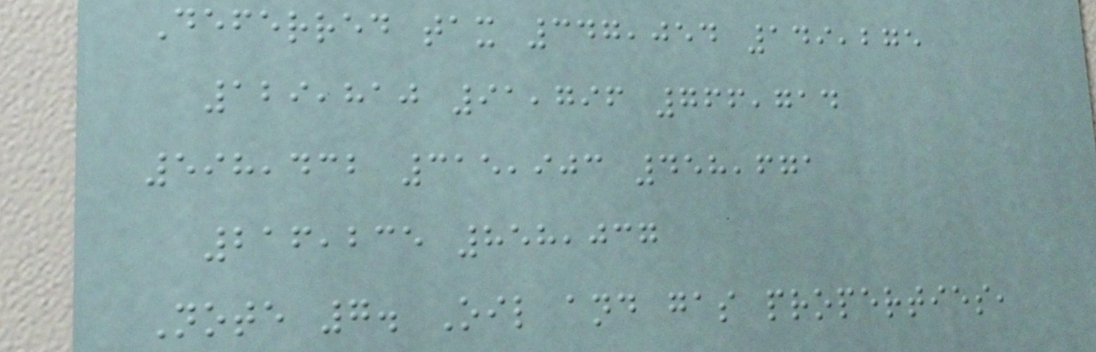Deferred tax 347,054 149,275
129,810 91,796 766,714
598,432 315,903 458,671
216,235 858,037
Note 7. Oil and gas properties,
